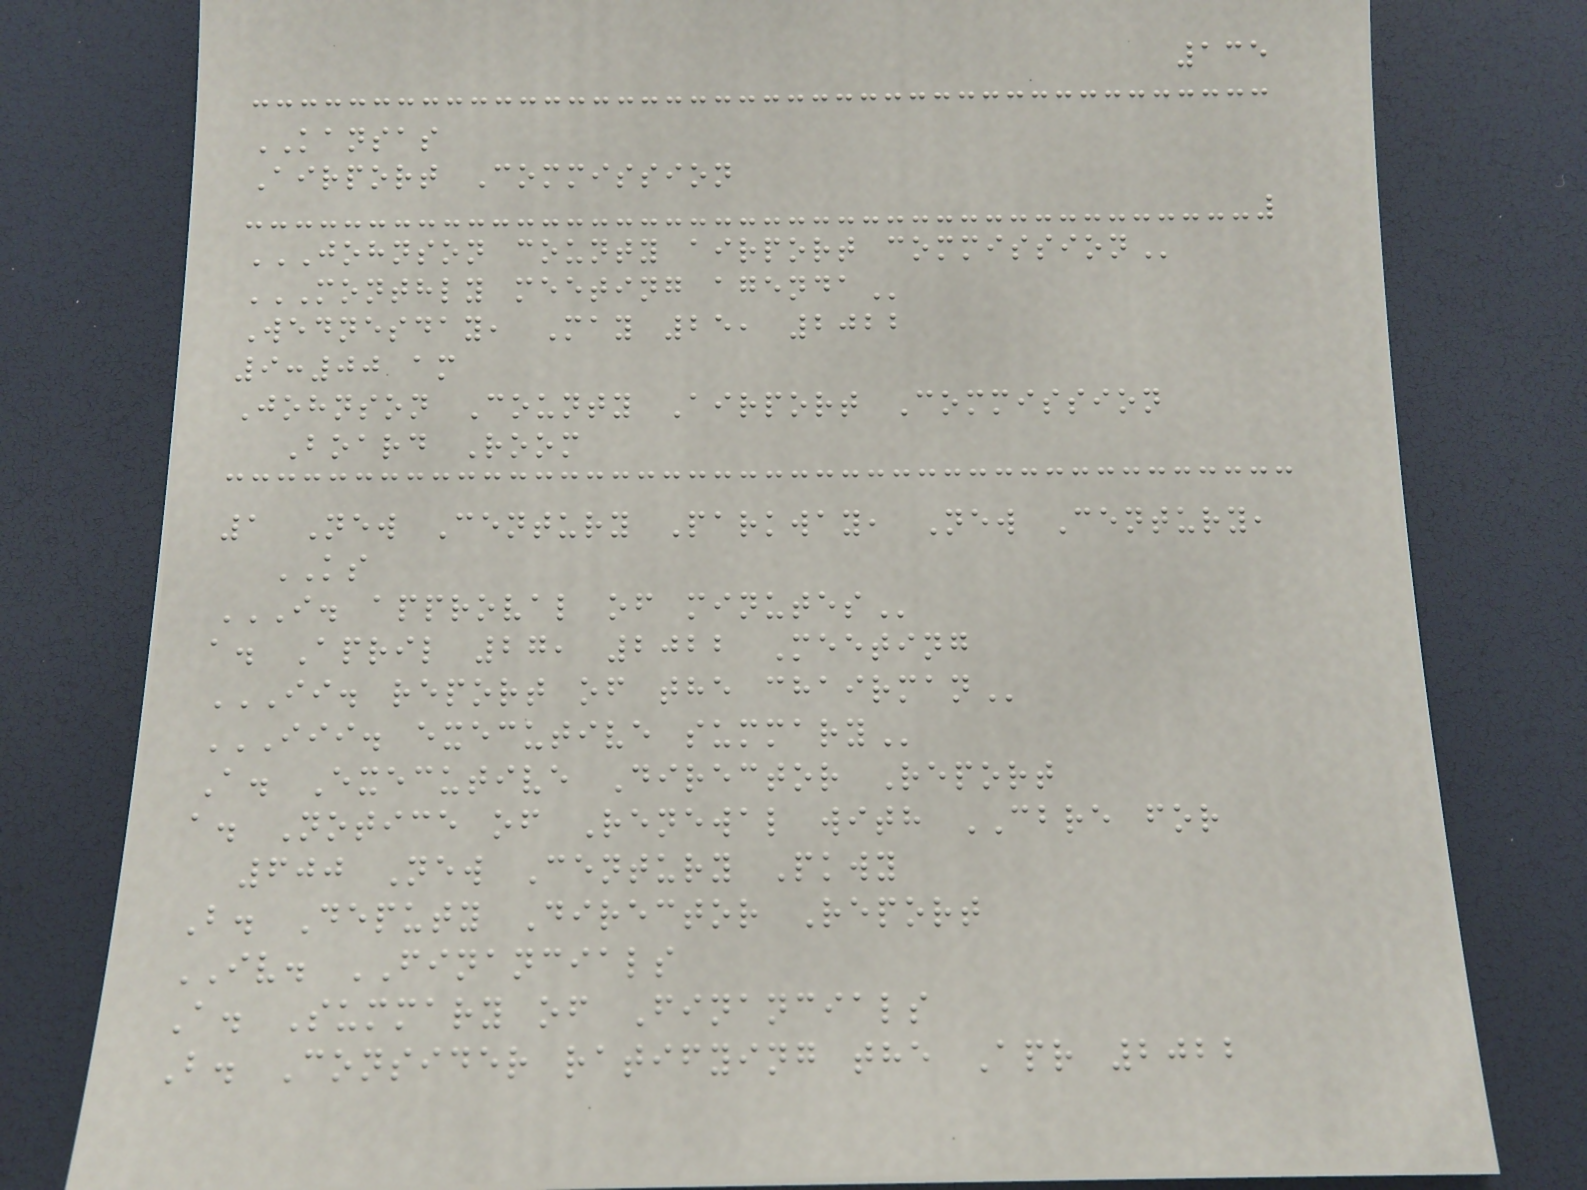135
KANSAS
Airport Commission
JOHNSON COUNTY AIRPORT COMMISSION
MONTHLY MEETING AGENDA
Wednesday, May 25, 2022
9:00 am
Johnson County Airport Commission
Board Room
1 New Century Parkway, New Century,
KS
I. APPROVAL OF MINUTES
a. April 27, 2022 Meeting
II. REPORT OF THE CHAIRMAN
III. EXECUTIVE SUMMARY
A. Executive Director Report
a. Notice of Renewal with CBRE for
600 New Century Pkwy
B. Deputy Director Report
IV. FINANCIALS
A. Summary of Financials
B. Consider ratifying the Apr 2022
